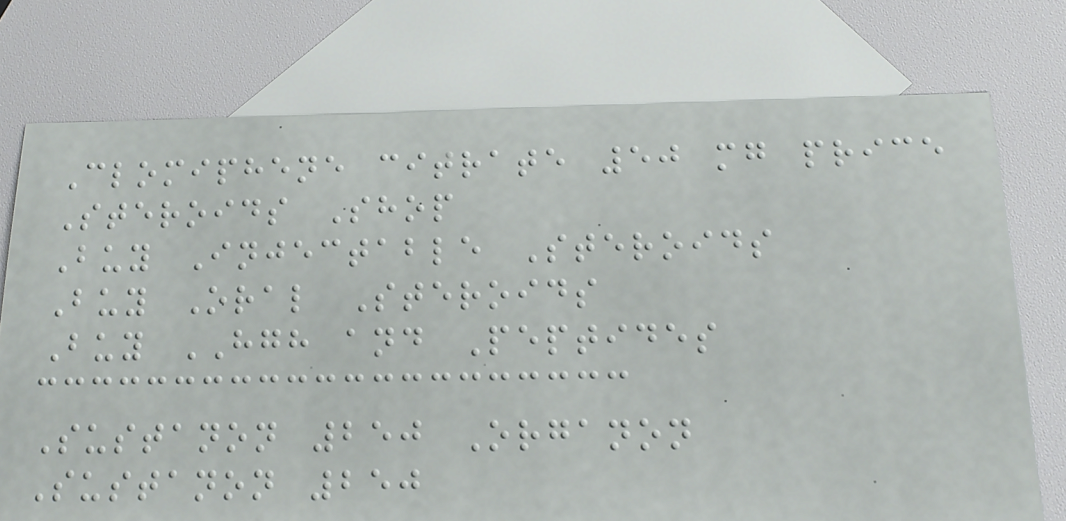Clomiphene citrate 50 mg price
Steroids Shop
Buy Injectable Steroids
Buy Oral Steroids
Buy HGH and Peptides
Sustanon 250 Organon
Sustanon 250
